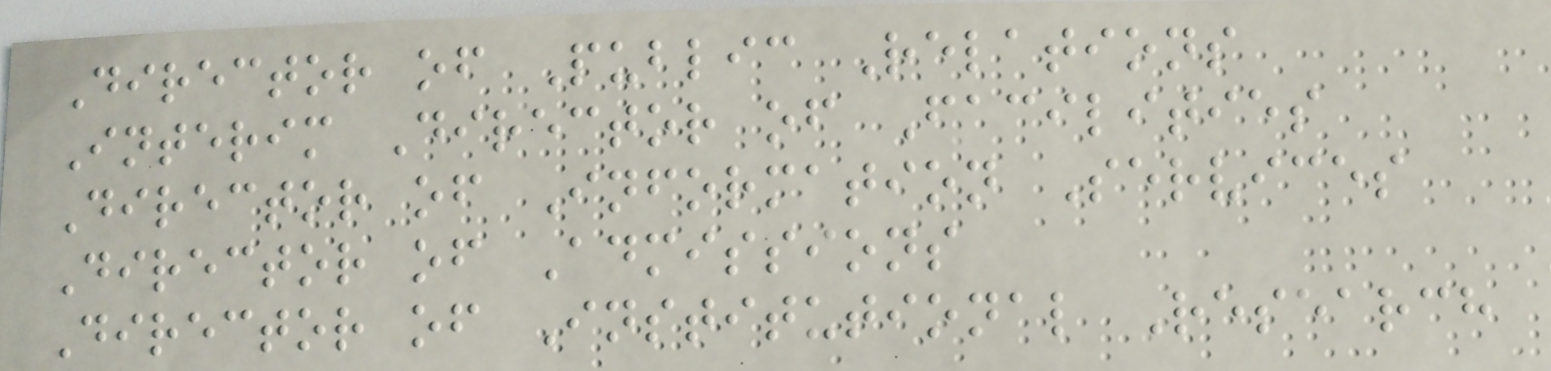Director of Public Relations
Interim Director of Facilities
Director of Information Services
Director of Admissions
Director of Institutional Research
